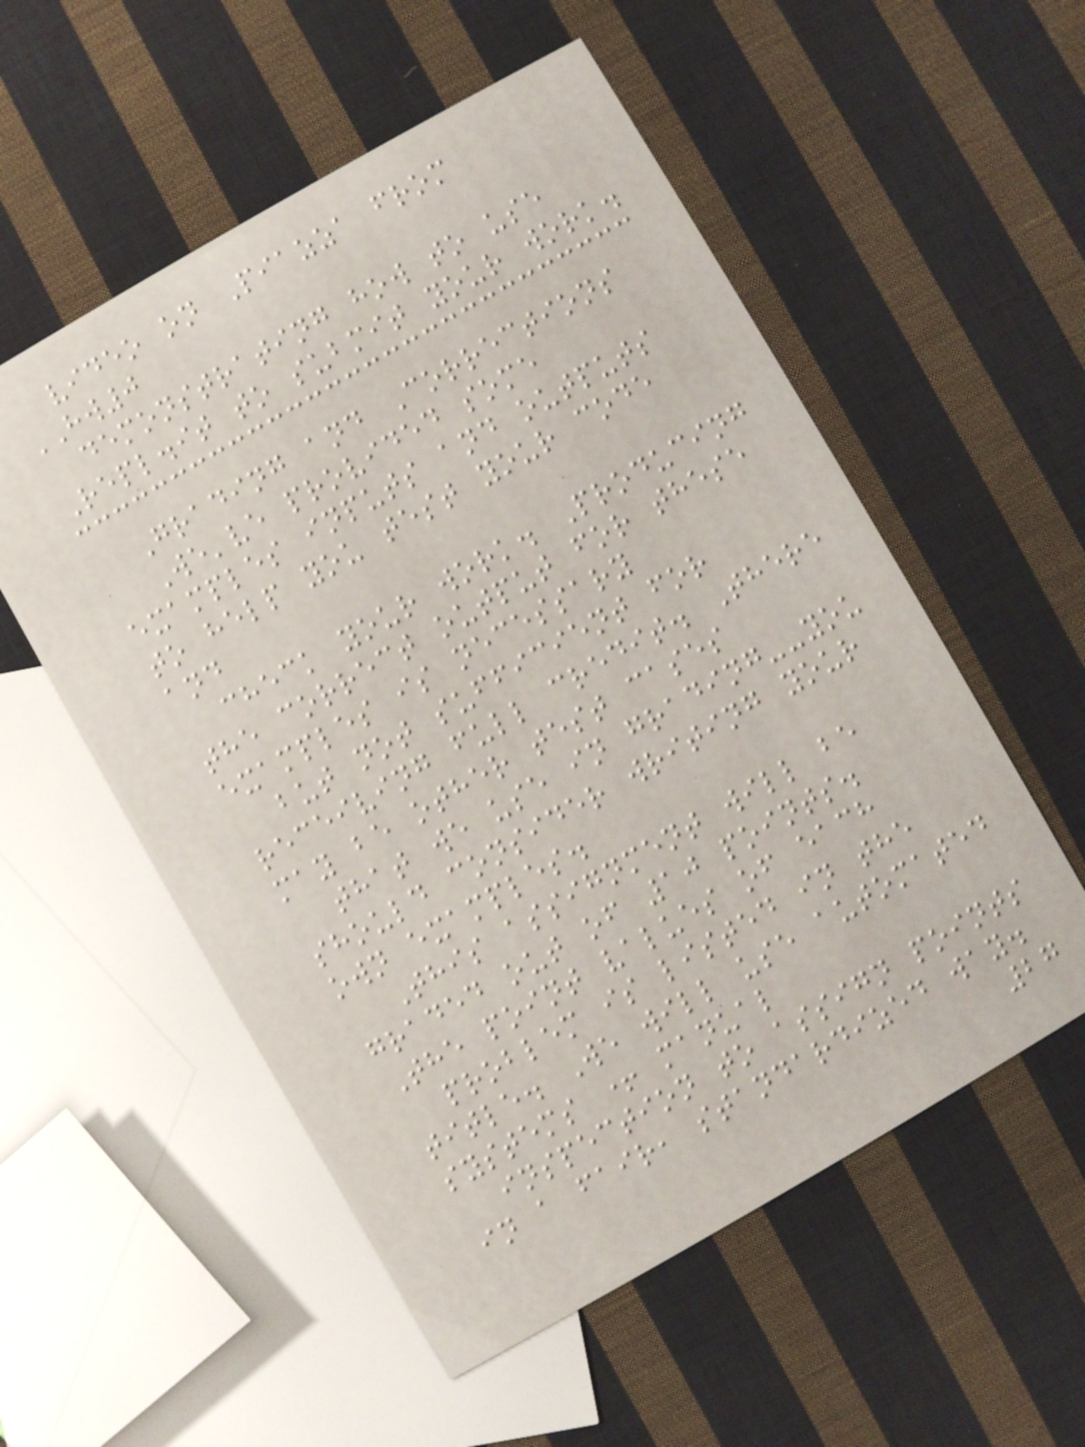video on Piazza from
HW0
demonstrating how to use
Repl.it to submit your work.
Grading and Corrections
We've provided some
examples inputs and outputs
to help you test your code
and
check your work. Producing
the correct output for these
examples is necessary
but not sufficient for
receiving full credit. There
may be other test cases
that we use in grading--you
should consider writing your
own examples.
This assignment will be
graded out of 10 points.
The point values of each
problem is listed in the
title. We will use automated
systems + manual
inspection to assign points
in a fair, standardized way.
27
